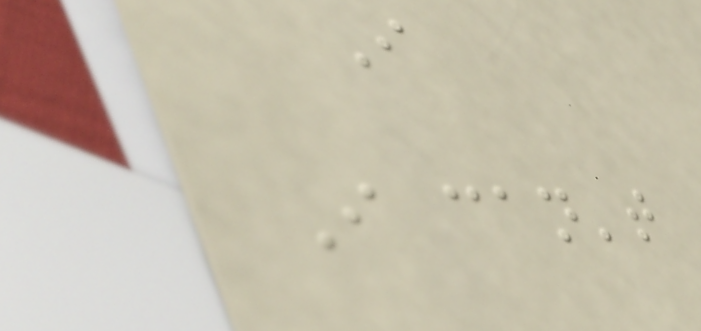I
I can't
